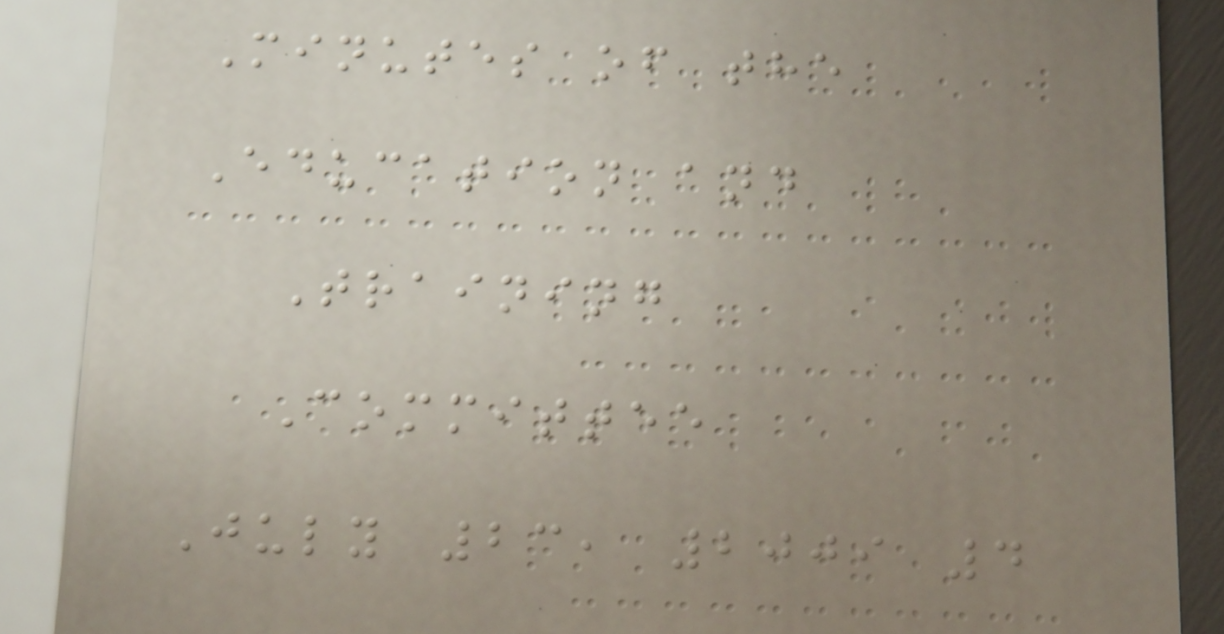Minutes of the
Education and
Training
Committee
July 23, 2009 4
